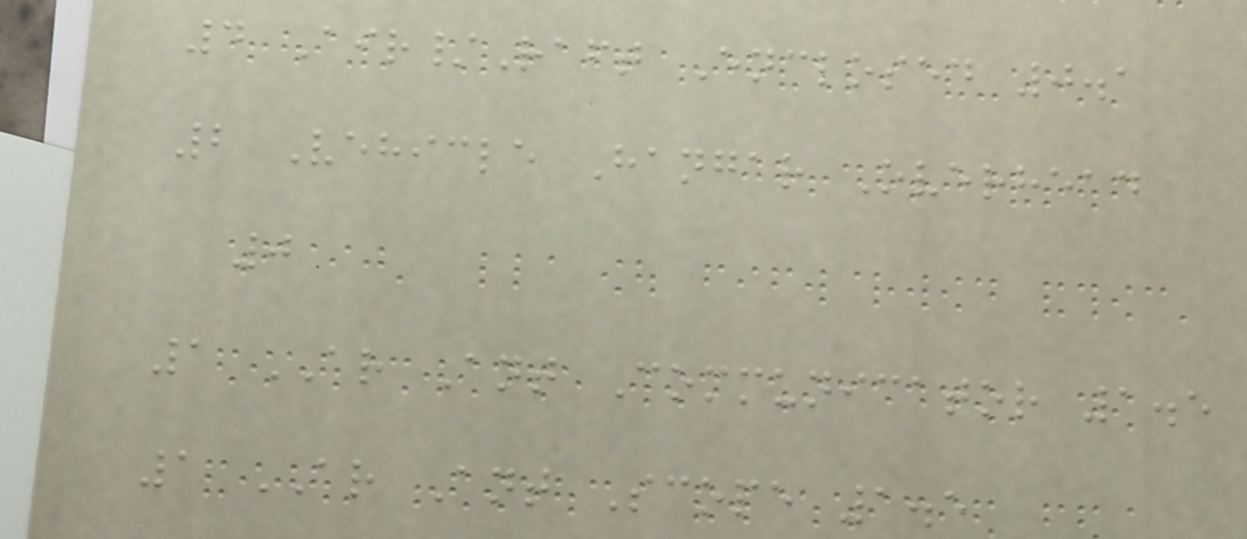4 Air/Raft Enclosed 0.1
2 Vehicle Hangar Overhead
0
1 AR Ant Communicator 1.5
1 AR Ant Scope 1.5
